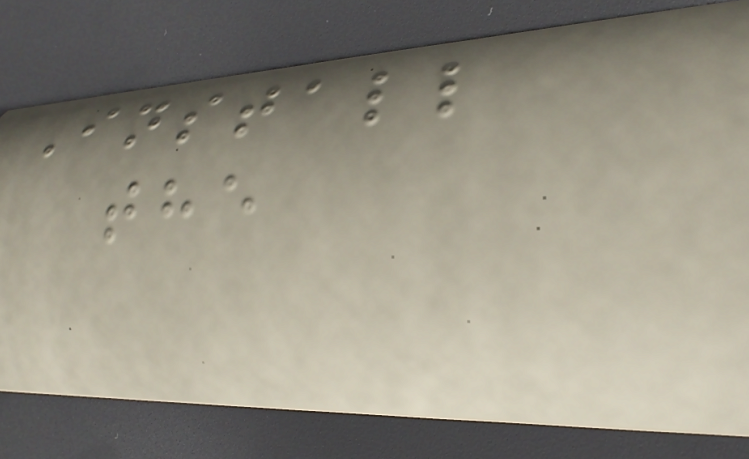Install
the
